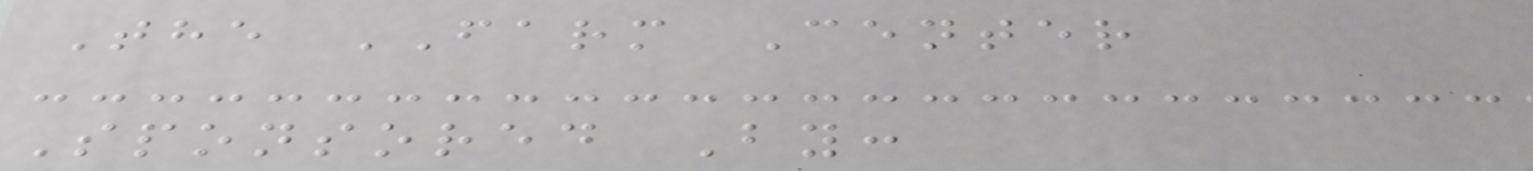The FARM Center
Sponsored By:
